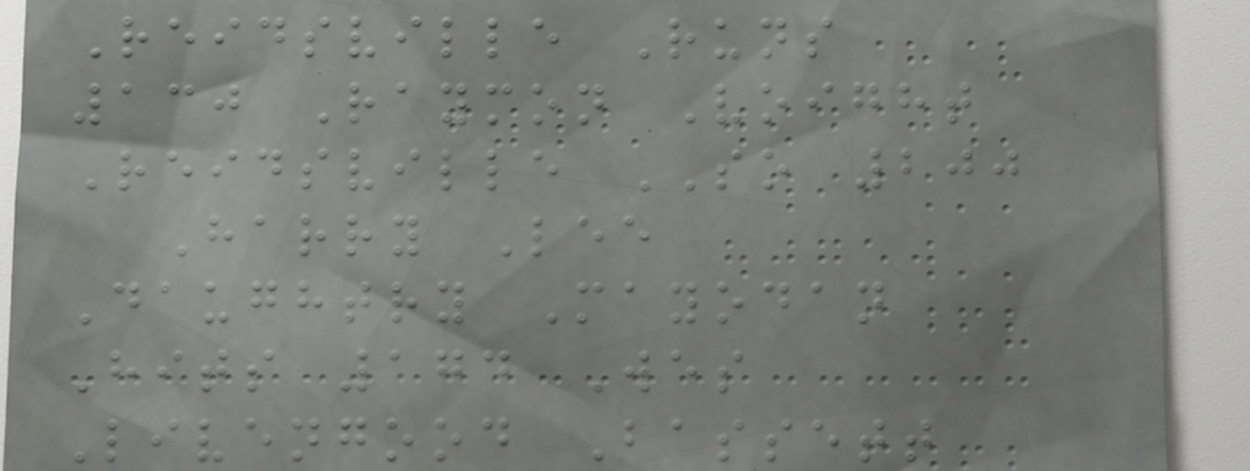Reidsville Runs
130 Raymon Voight
Reidsville SO 200
Harry Lee
Daughtry Mayodan
Hits 174 Wes
Livengood Bassett
